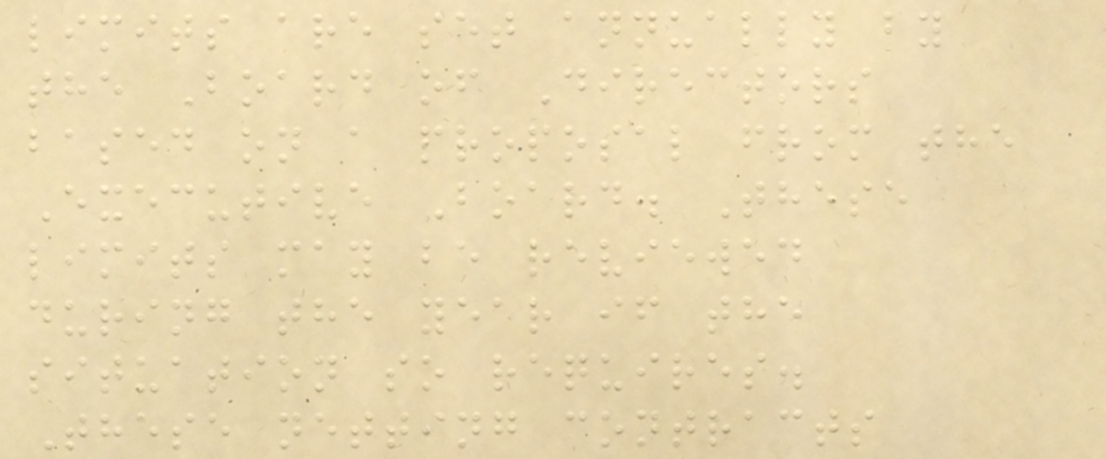limits are set annually by
the Board of Directors
based on a proposal from the
Executive Board. These
limits may be reviewed
during the year if the
situation so requires.
These netting contracts
